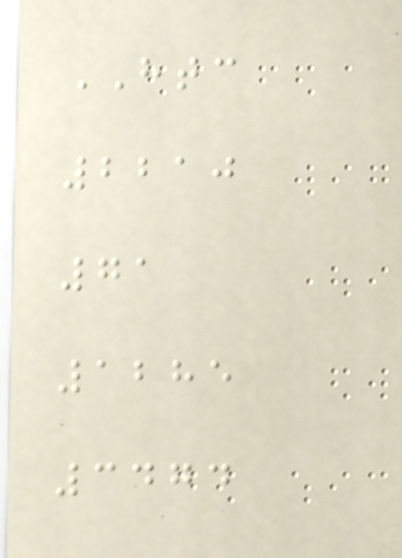HTC
2210
71
1285
3474
